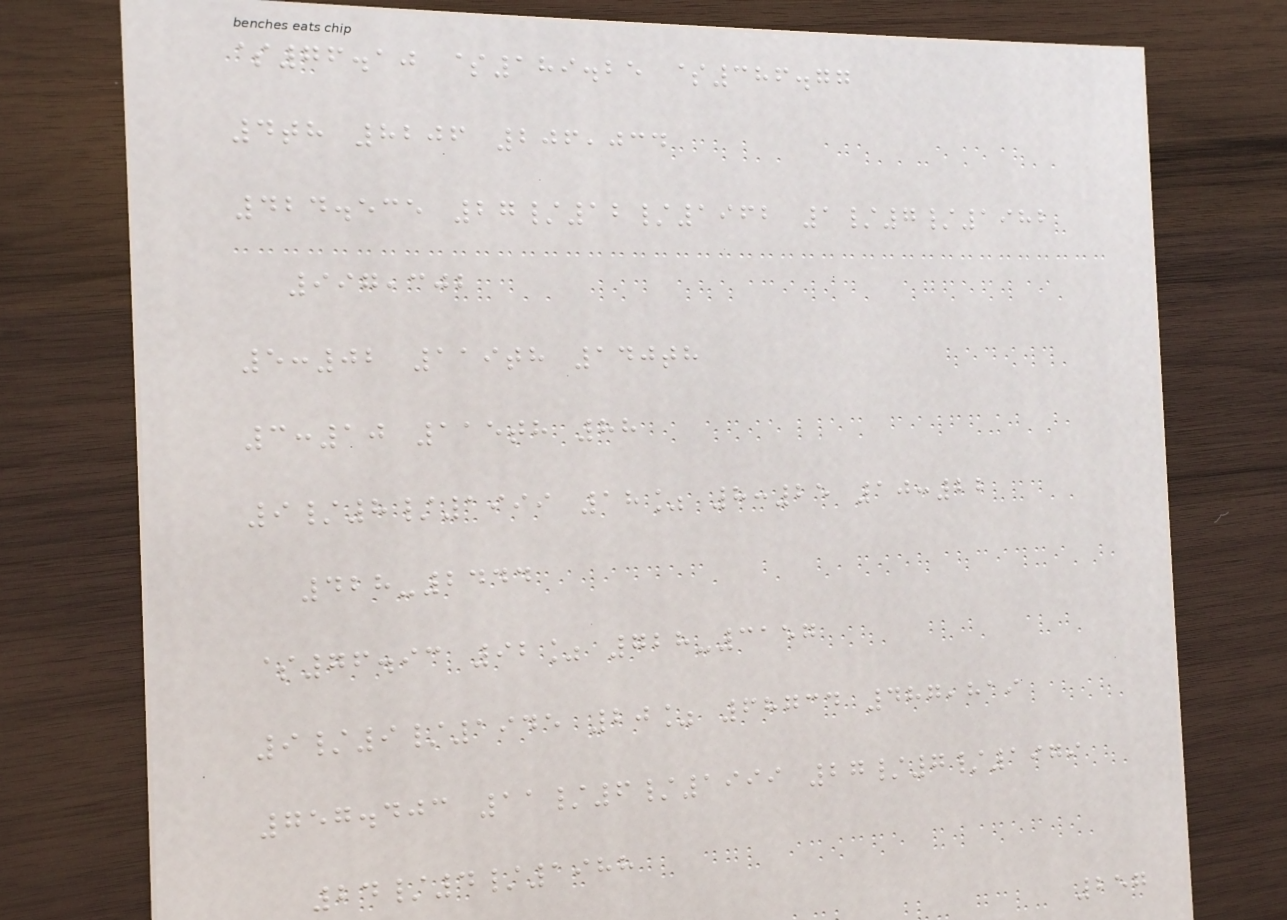$76.10 $189.25 $386.77
4th 8206 206,034
424.535 27/12/1962 1/7/1982
997,302
5:02 119th 140th
3:10 115th 88
9/8/1999 18% 8:25 10:22
428-2444
$76.93 92% 728-3157
9/9/1945 20% 68734 487,819
757.403 11/6/1999 27/7/1979
24/4/1988
257
